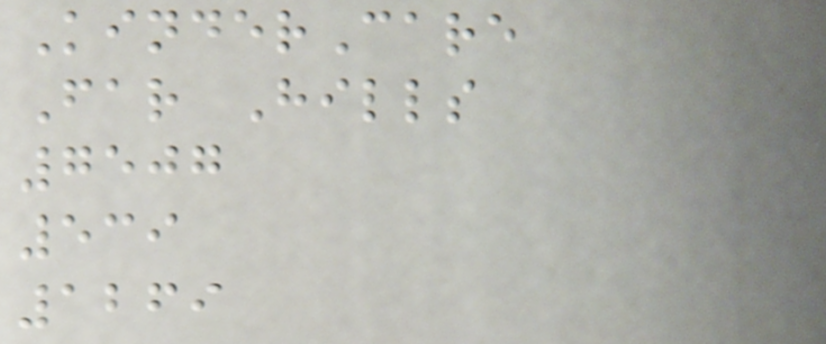KinderCare
Far Hills
7507
539
1269
